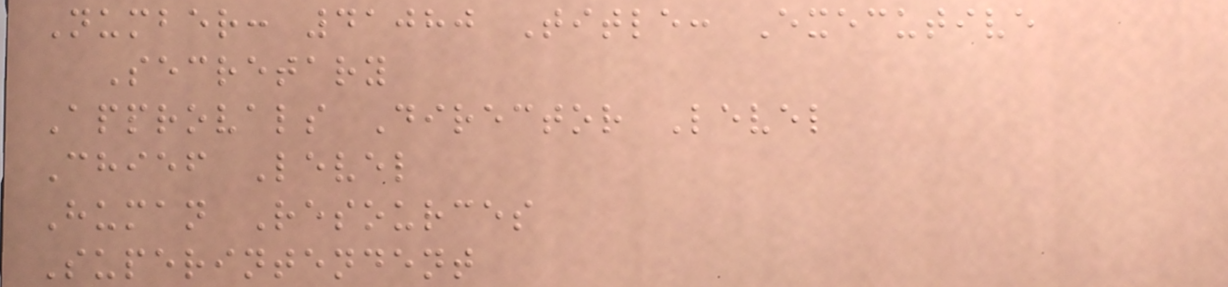Number: 41080 Title: Executive
Secretary
Approvals Director Level
Chief Level
Human Resources
Superintendent
